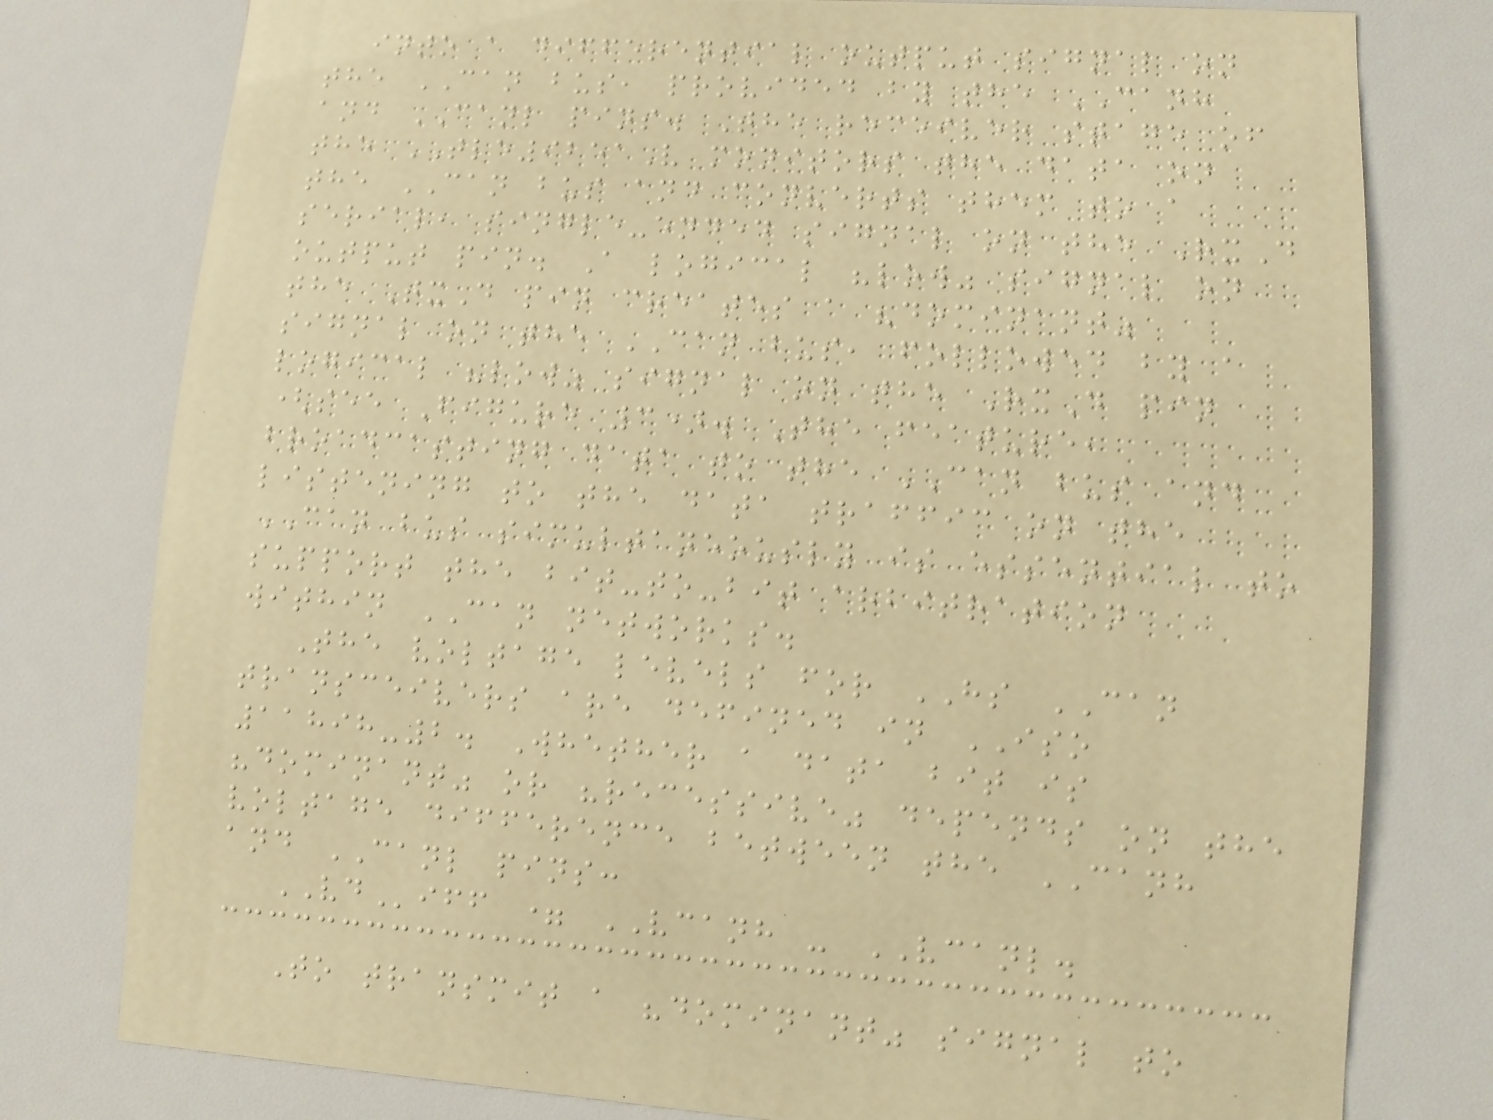into a differential output signal on
the CAN bus, provided by the CANH
and CANL pins. The receiver stage of
the TLE9251V monitors the data on
the CAN bus and converts them to a
serial, single-ended signal on the RxD
output pin. A logical "low" signal on
the TxD pin creates a "dominant"
signal on the CAN bus, followed by a
logical "low" signal on the RxD pin
(see Figure 3). The feature,
broadcasting data to the CAN bus and
listening to the data traffic on the
CAN bus simultaneously is essential to
support the bit-to-bit arbitration
within CAN networks.
The voltage levels for HS CAN
transceivers are defined in ISO
11898-2. Whether a data bit is
"dominant" or "recessive" depends on the
voltage difference between the CANH
and CANL pins:
VDiff = VCANH - VCANL.
To transmit a "dominant" signal to
